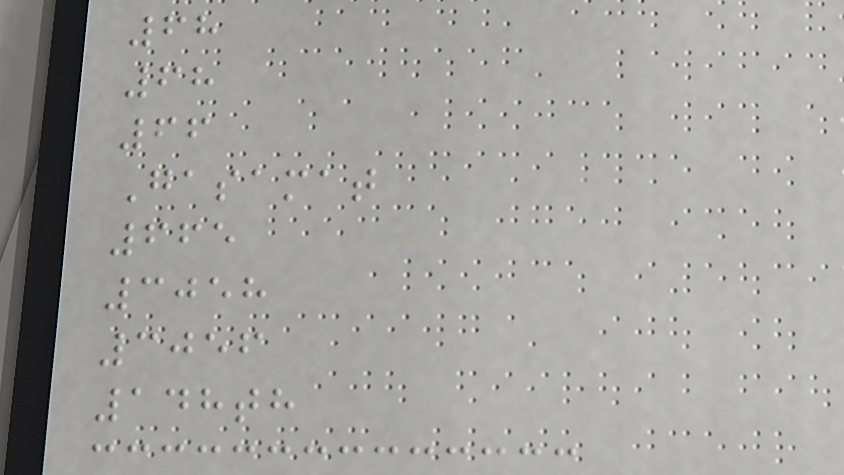68
68
66
Gasamat
665
3058
3056
148th
